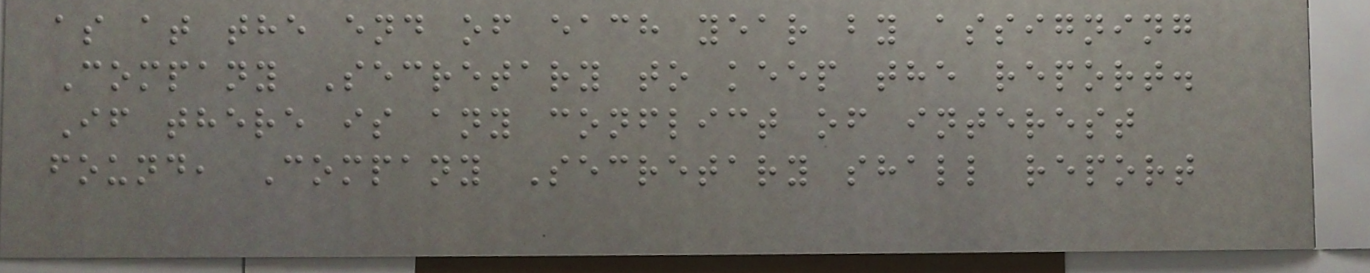as at the end of each year by assigning
Company Secretary to keep the report.
If there is any conflict of interest
found, Company Secretary shall report
